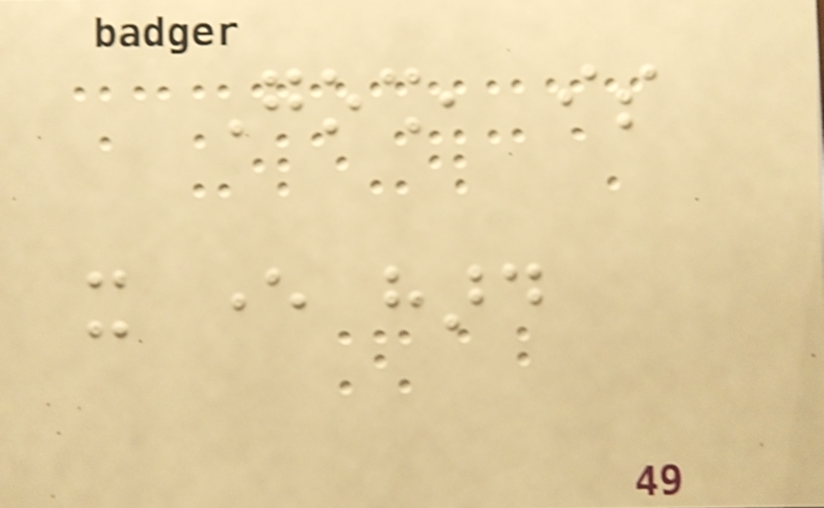Gosh, is
it ever hard
